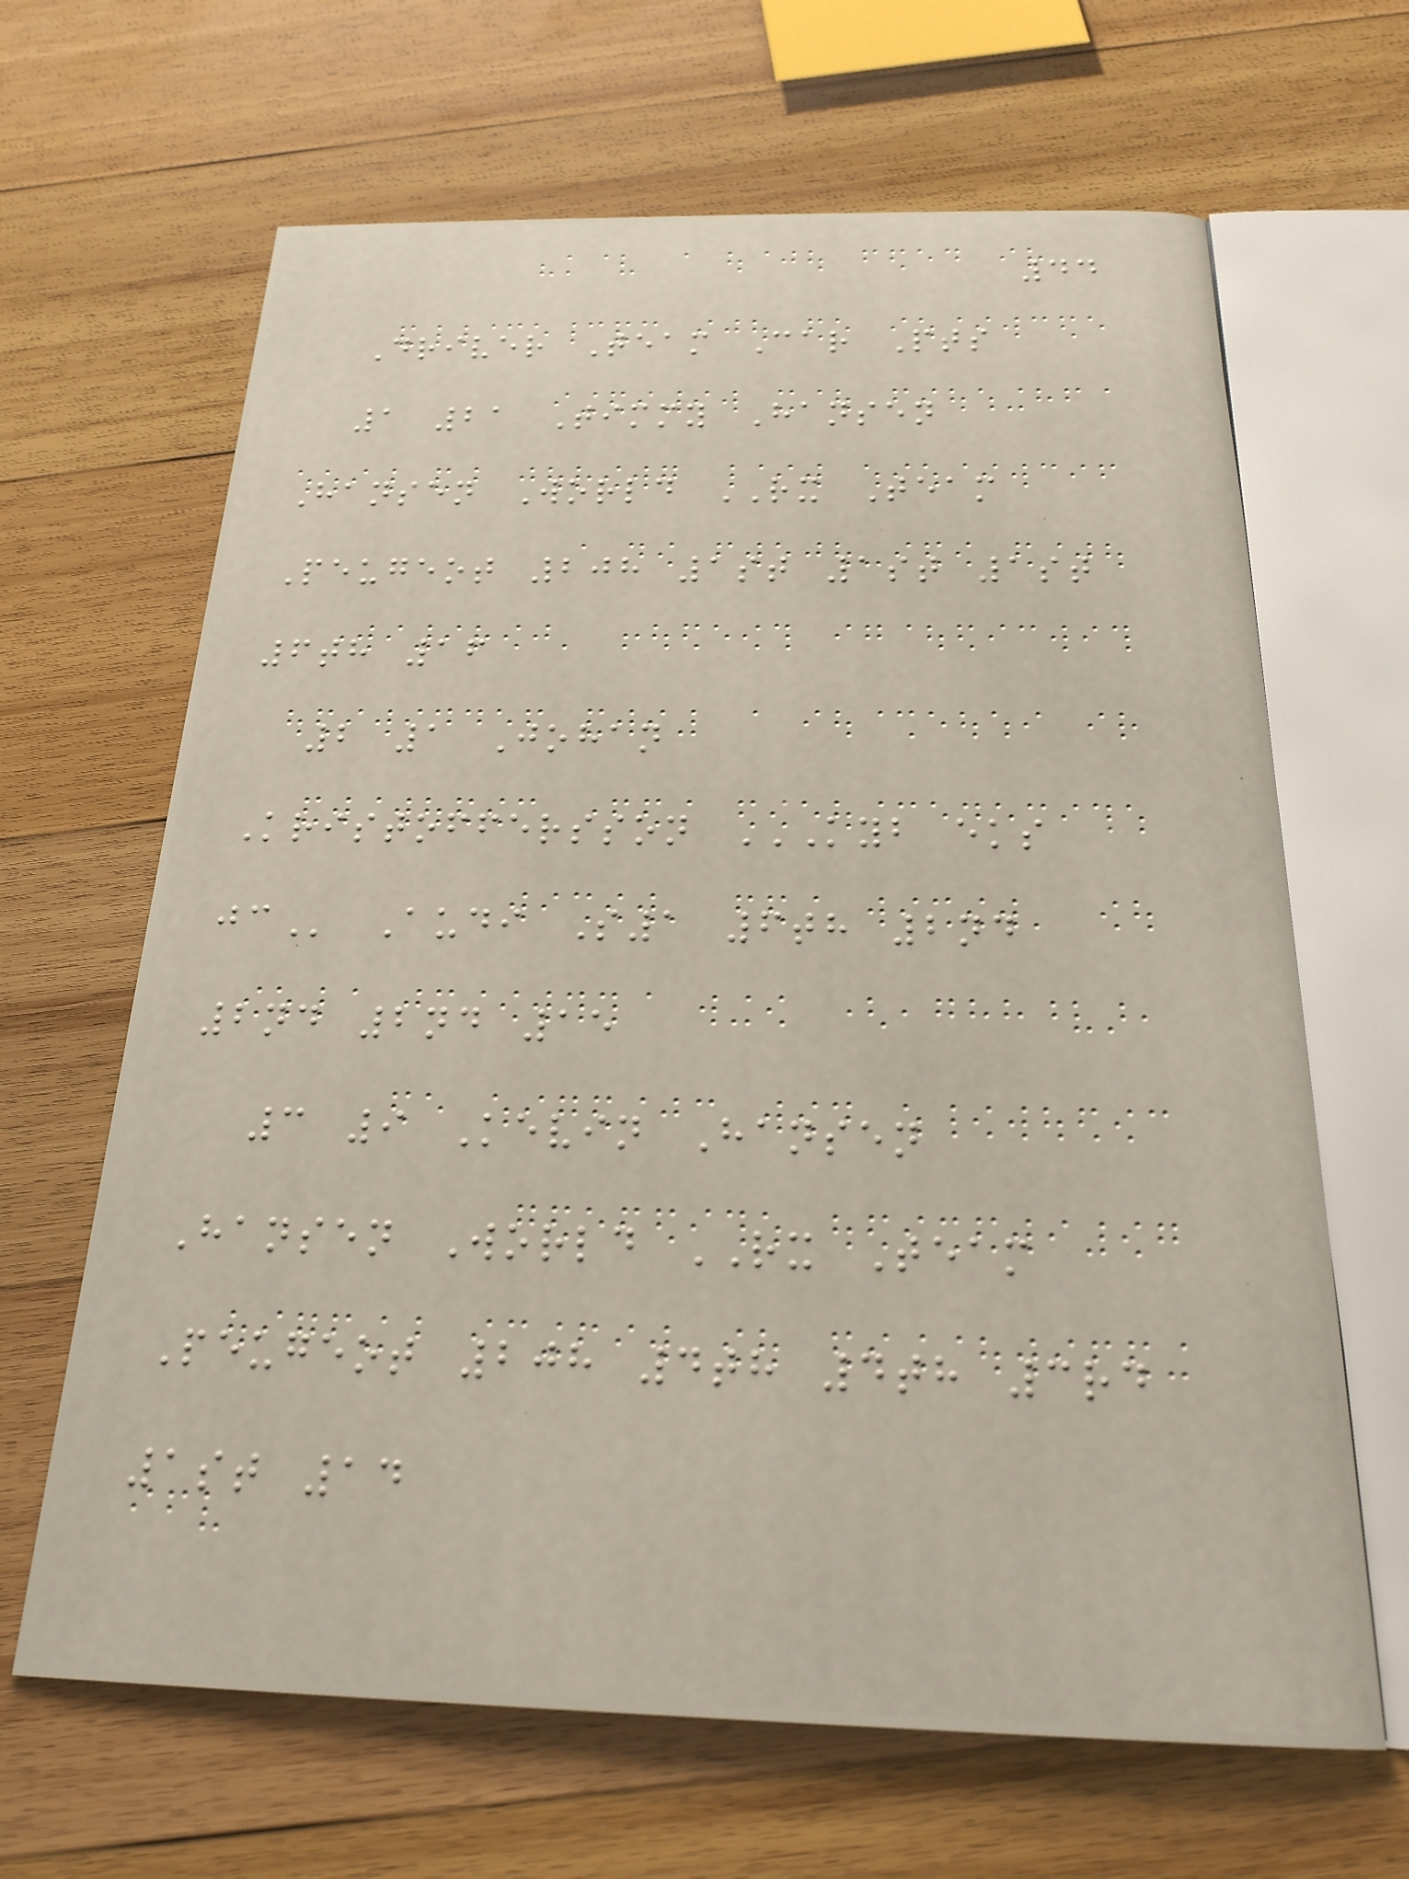44
Driver Team Car Pts
1 21 Timmy Hansen
Hansen World RX Team
Peugeot 208 1st 1st 1st
6th 16
2 1 Johan
Kristoffersson KYB EKS
JC Audi S1 6th 2nd
2nd 2nd 15
3 9 Kevin Hansen
Hansen World RX Team
Peugeot 208 4th 4th 3rd
1st 14
